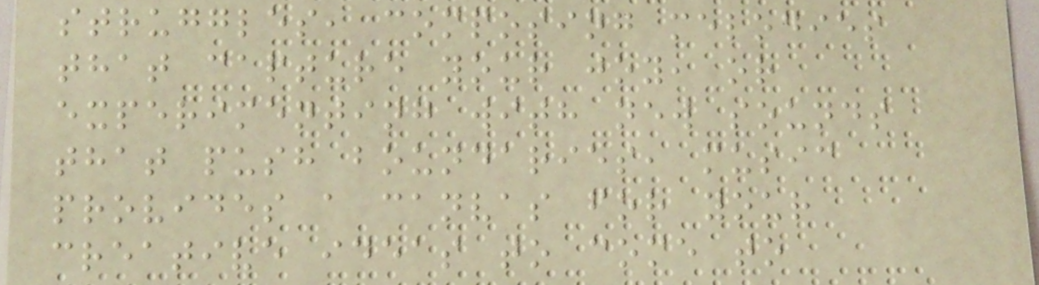struggles, composing melodies
that capture your joy, or
experimenting with new sounds
that push boundaries, music
provides a canvas for your
creative ideas to come to
